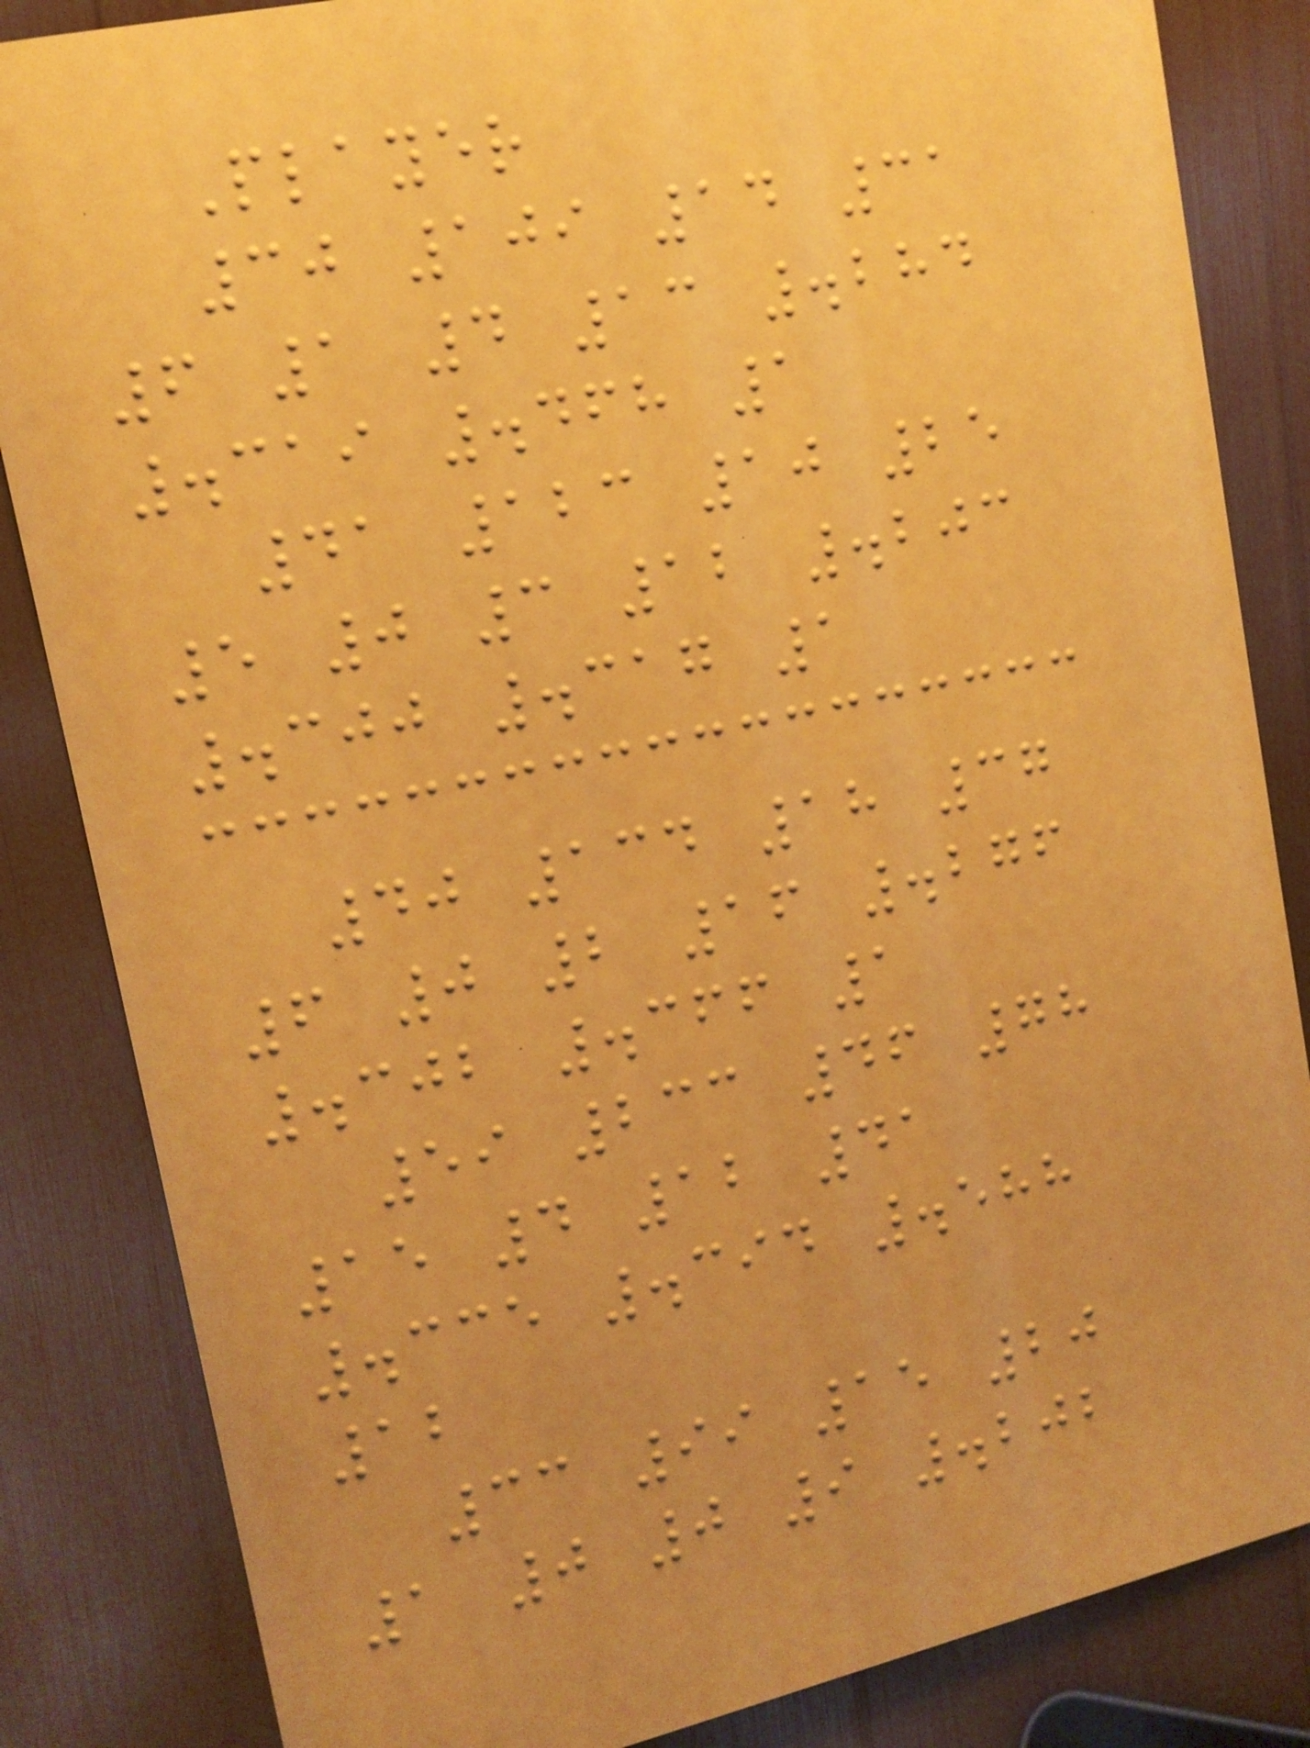Player
30 109 14 31
6 1 4 13 .284
.319 .468 1
41 123 10 25
5 0 3 12 .203
.300 .317 1
40 134 18 37
6 0 2 16 .276
.302 .366 1
59 233 46 78
15 4 12 41
.335 .394 .588
12
33 99 15 20
1 0 0 9 .202
